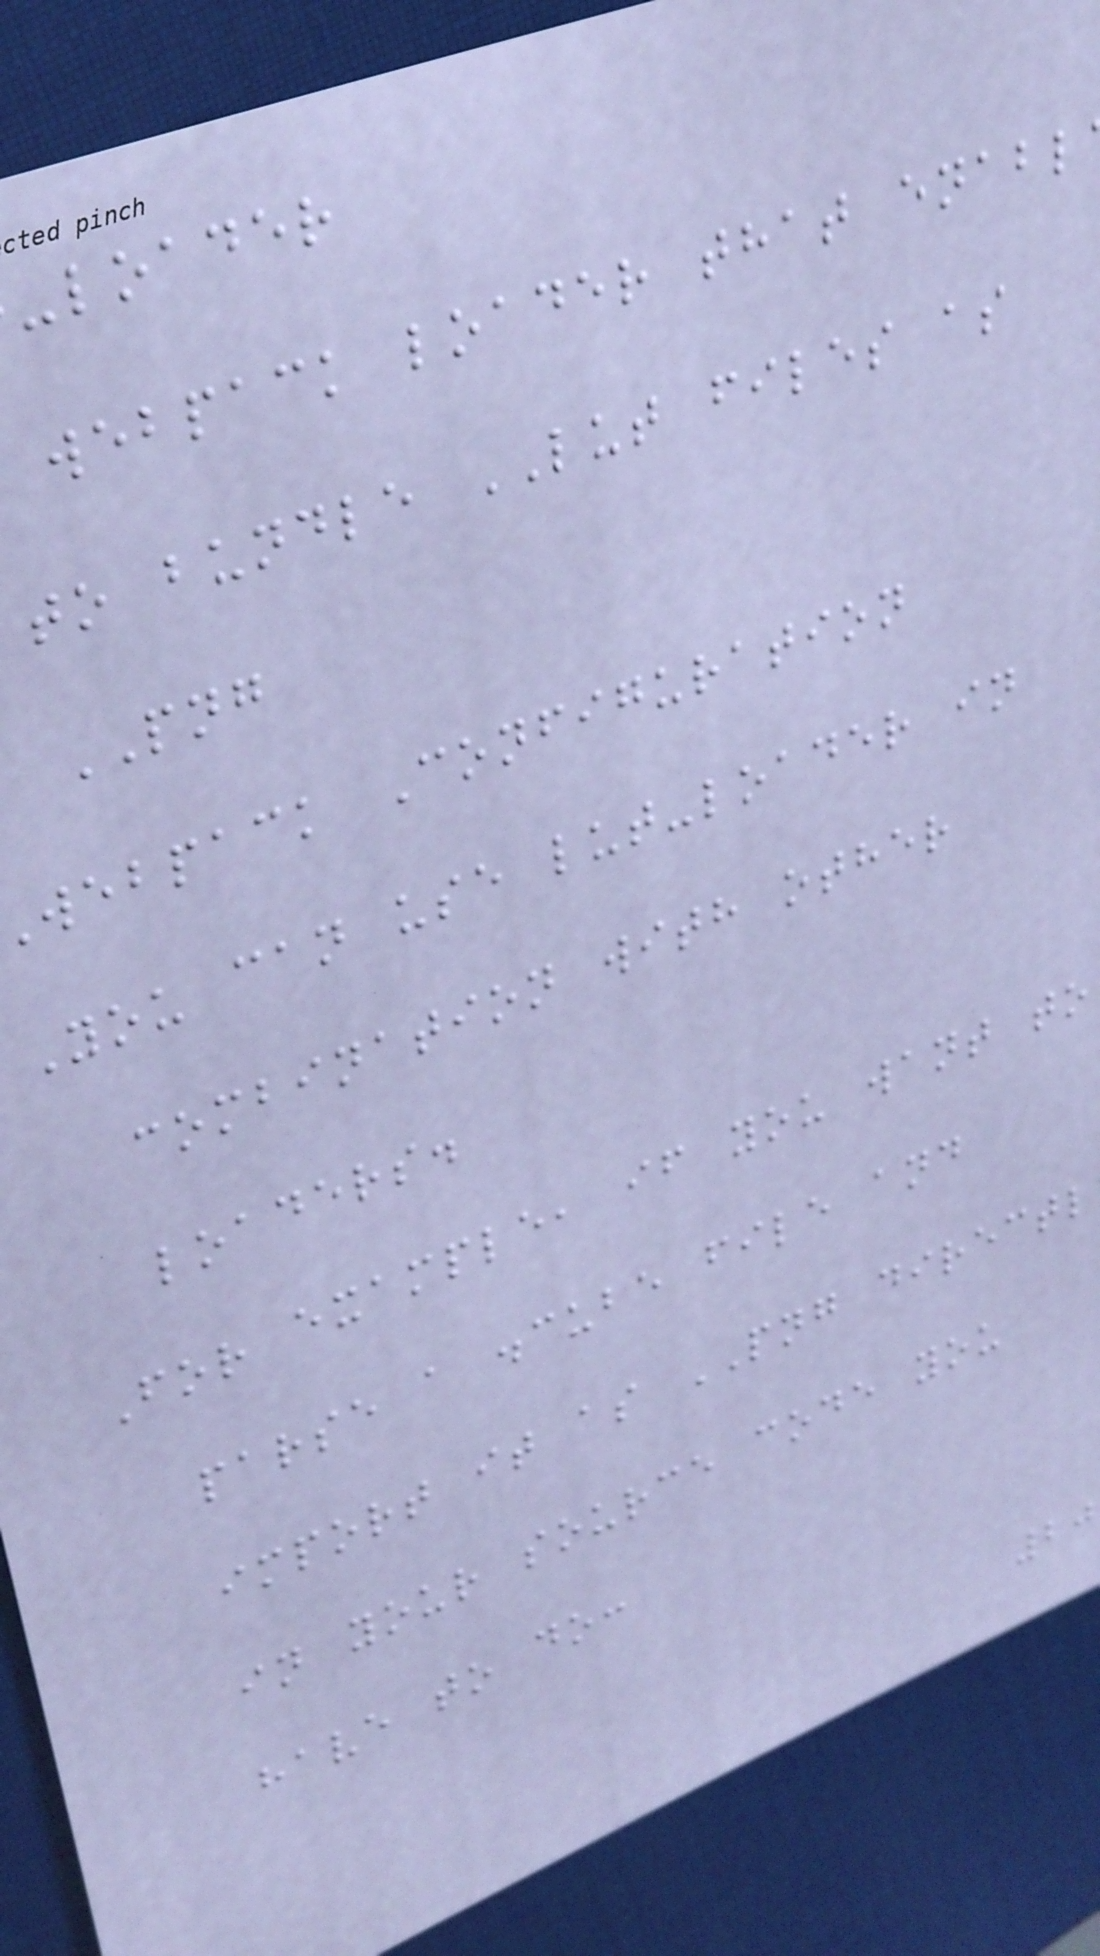-loader
webpack loader that enabl
to bundle LUT files as
PNG
webpack Configuration
You can use lut-loader in
combination with other
loaders.
For example, if you want to
parse a .cube file and
import it as PNG directl
in your source code you
have to do:
